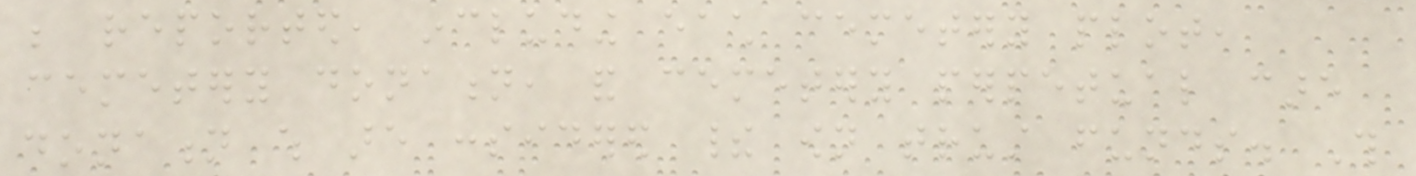be reported, including each cemetery plot,
cemetery donation, and cemetery perpetual care
donation which are considered their own trust funds. This
